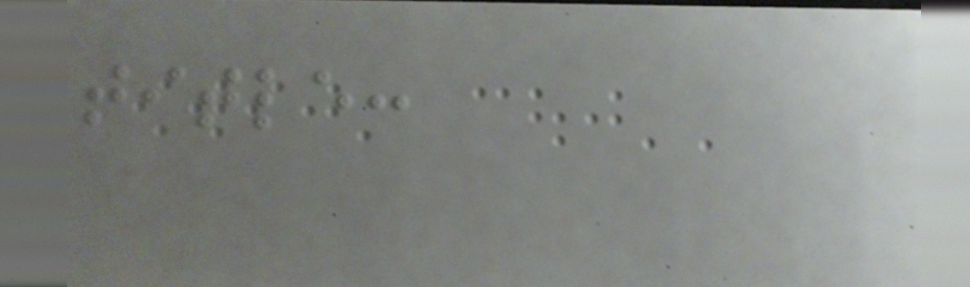title:
